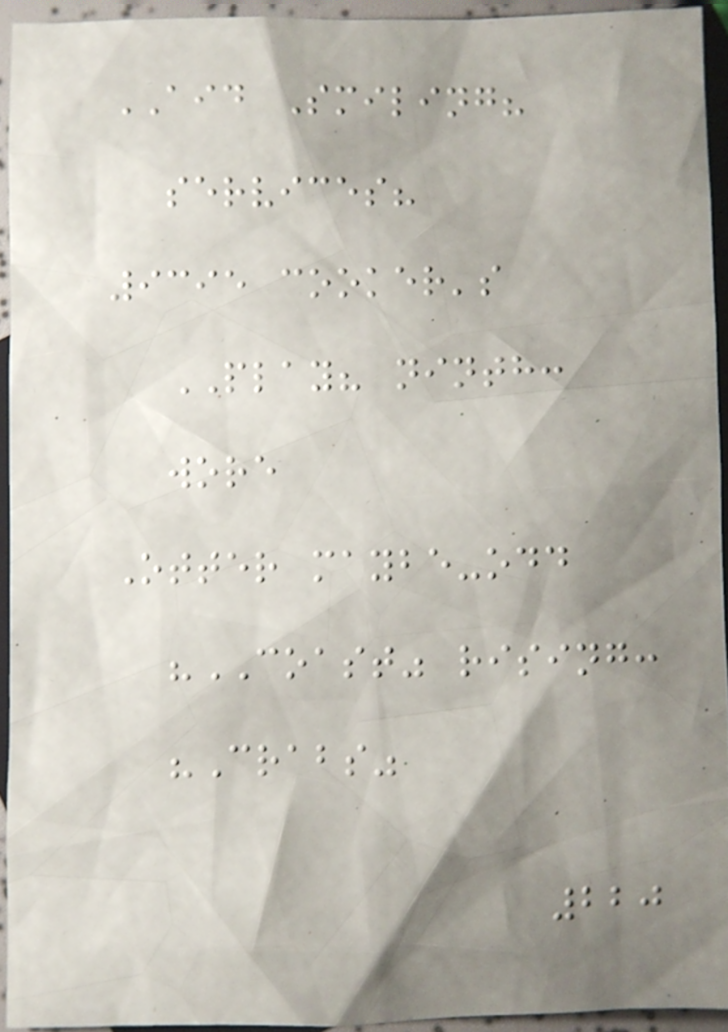AID Smiling?
services?
9395 cooker's
PLAY? ninth:
wore
Otter maybe-odd
"COAST" rising:
"Crabs"
220
